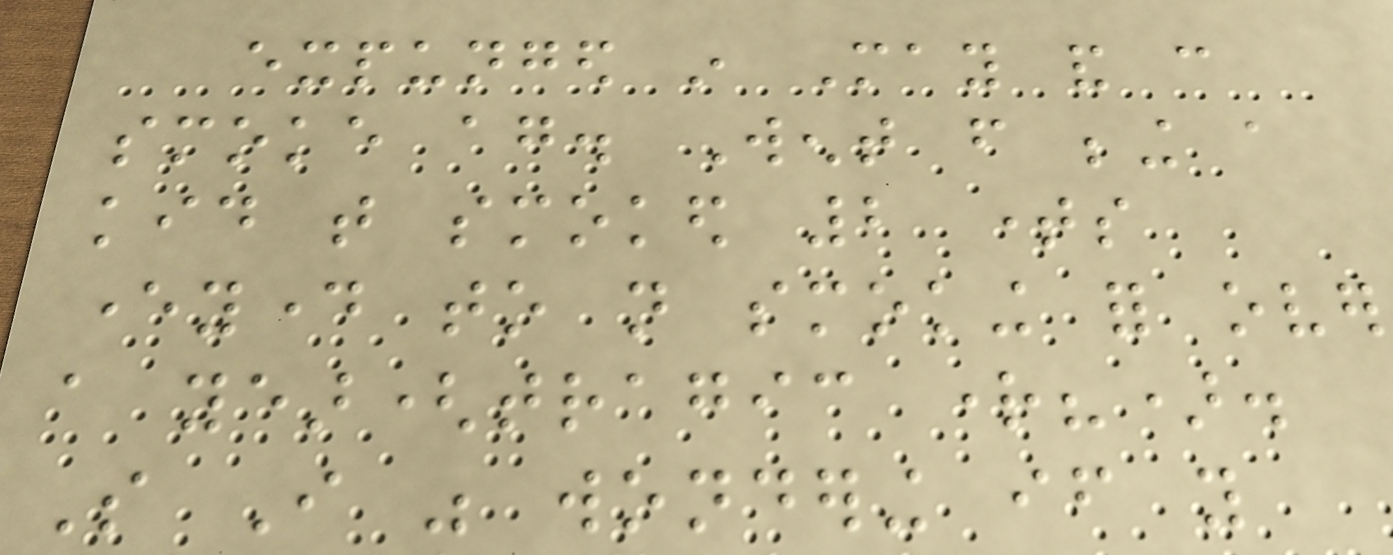expunged in May and can
smoke again. Went from being a
kid that smoked 2 times
everyday to not smoking for over
a year(tragic right?).
So I was wondering if you
